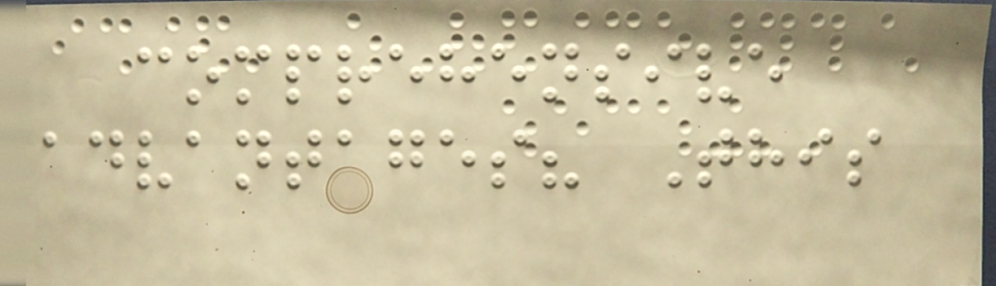comprehensive
advantages? This
